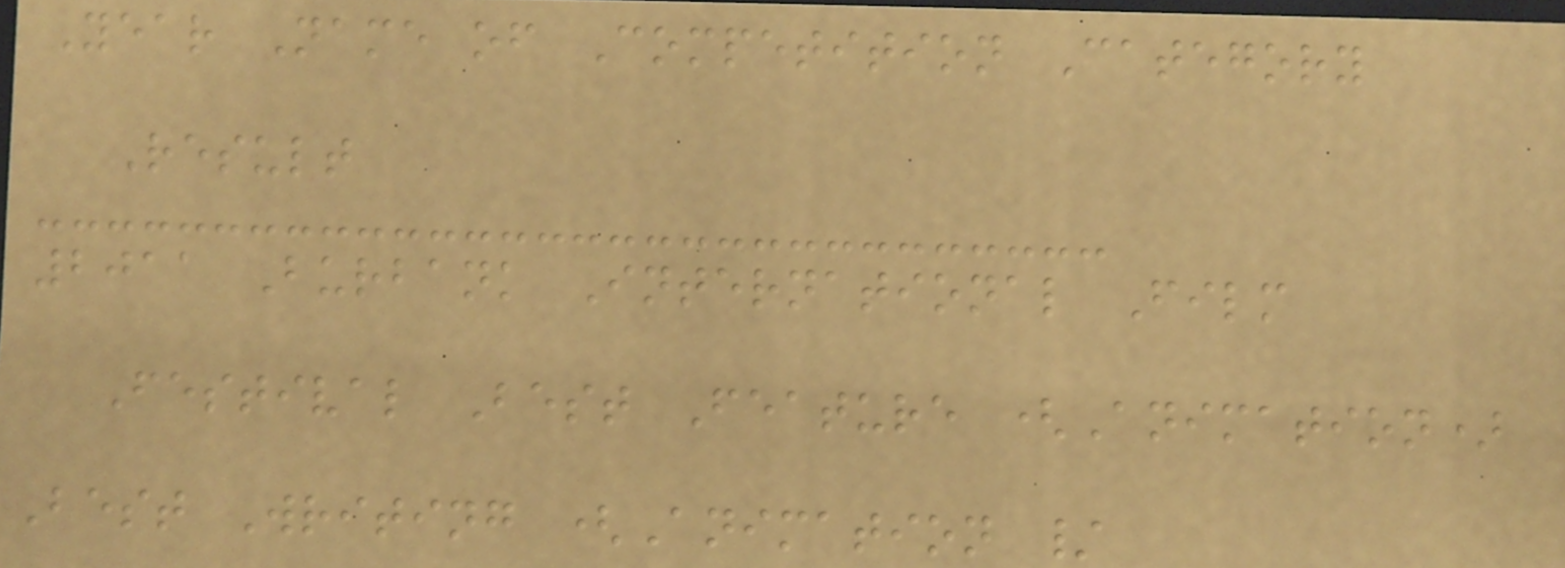Year Name of Competition Category
Result
2011 Burbank International Film
Festival Best Feature (Animation)
Best Writing (Animation /
